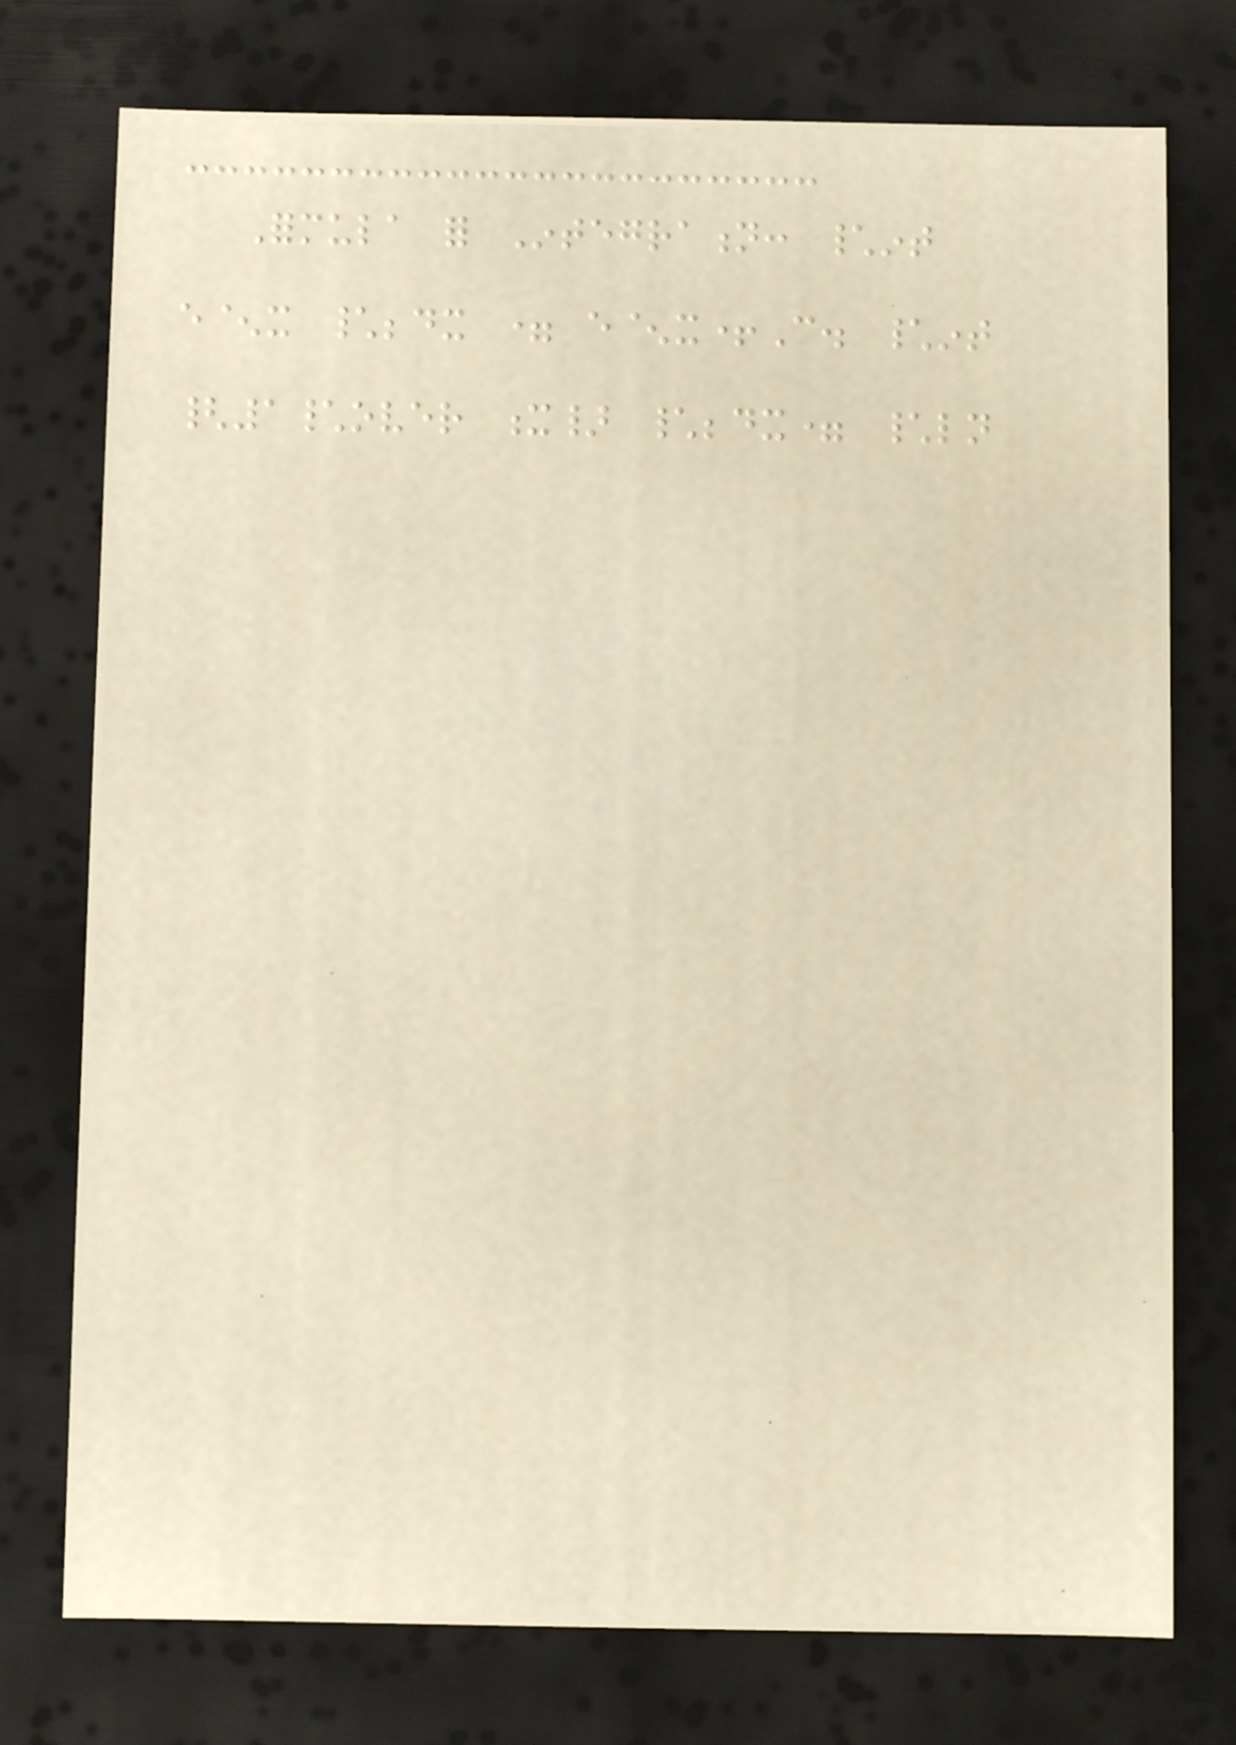Formula for Integration: \int
e^x \;dx = e^x+C. \int
{1\over x} \;dx= \ln
